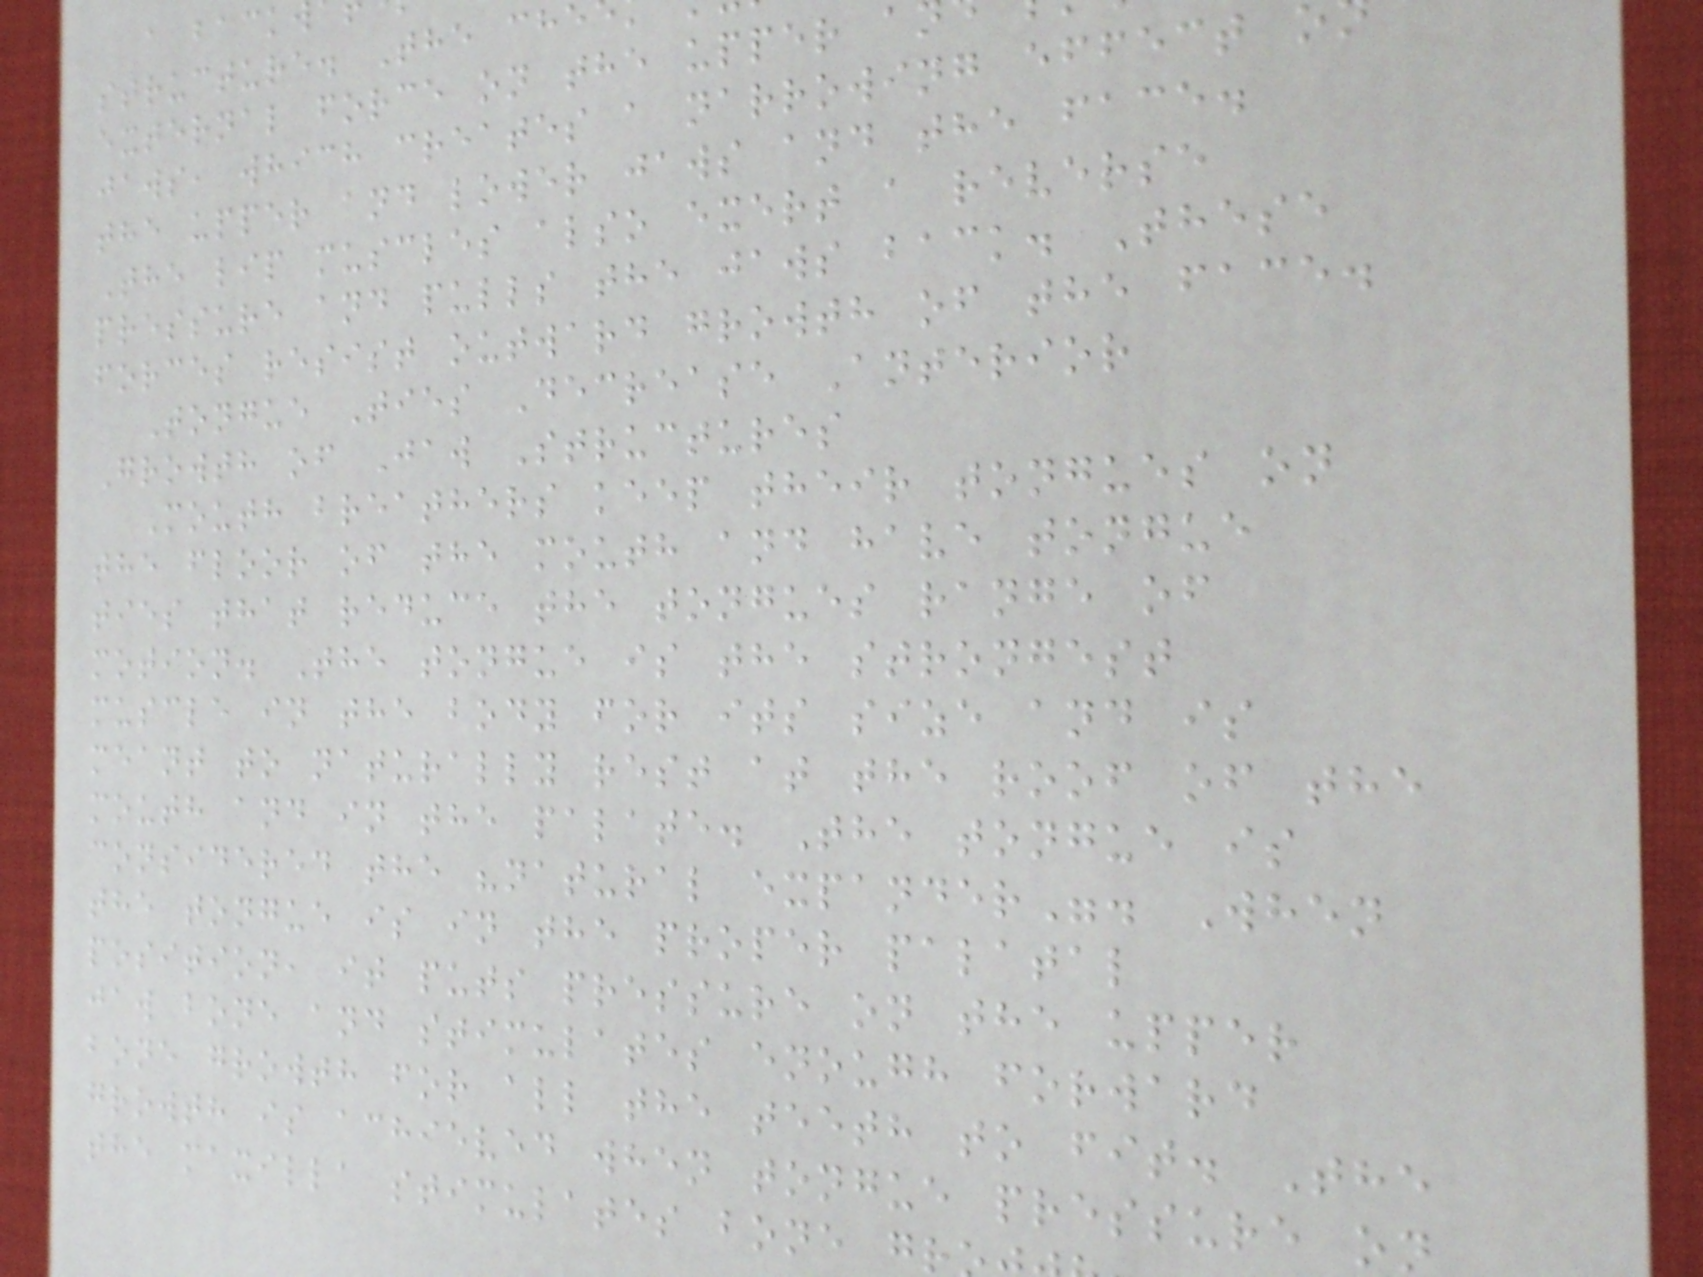structure. The che
external force on the upper a
jaws, which creates a narrowing effect
the upper and lower jaws and the face.
The lip muscles also exert a reverse
pressure and pulls the jaws back. These
forces resist outward growth of the face.
Tongue Ties Decrease Anterior
Growth of Jaw Structures
Mouth breathers keep their tongues on
the floor of the mouth and have tongue
ties that reduce the tongues range of
motion. The tongue is the strongest
muscle in the body for its size and is
meant to naturally rest at the roof of the
mouth and in the palate. The tongue is
considered the "natural expander". When
the tongue is in the proper palatal
position, it puts pressure on the upper
jaw bone and stimulates enough forward
bone growth for all the teeth to fit. The
growth is achieved when tongue pressure on
the maxilla stimulates bone gr
